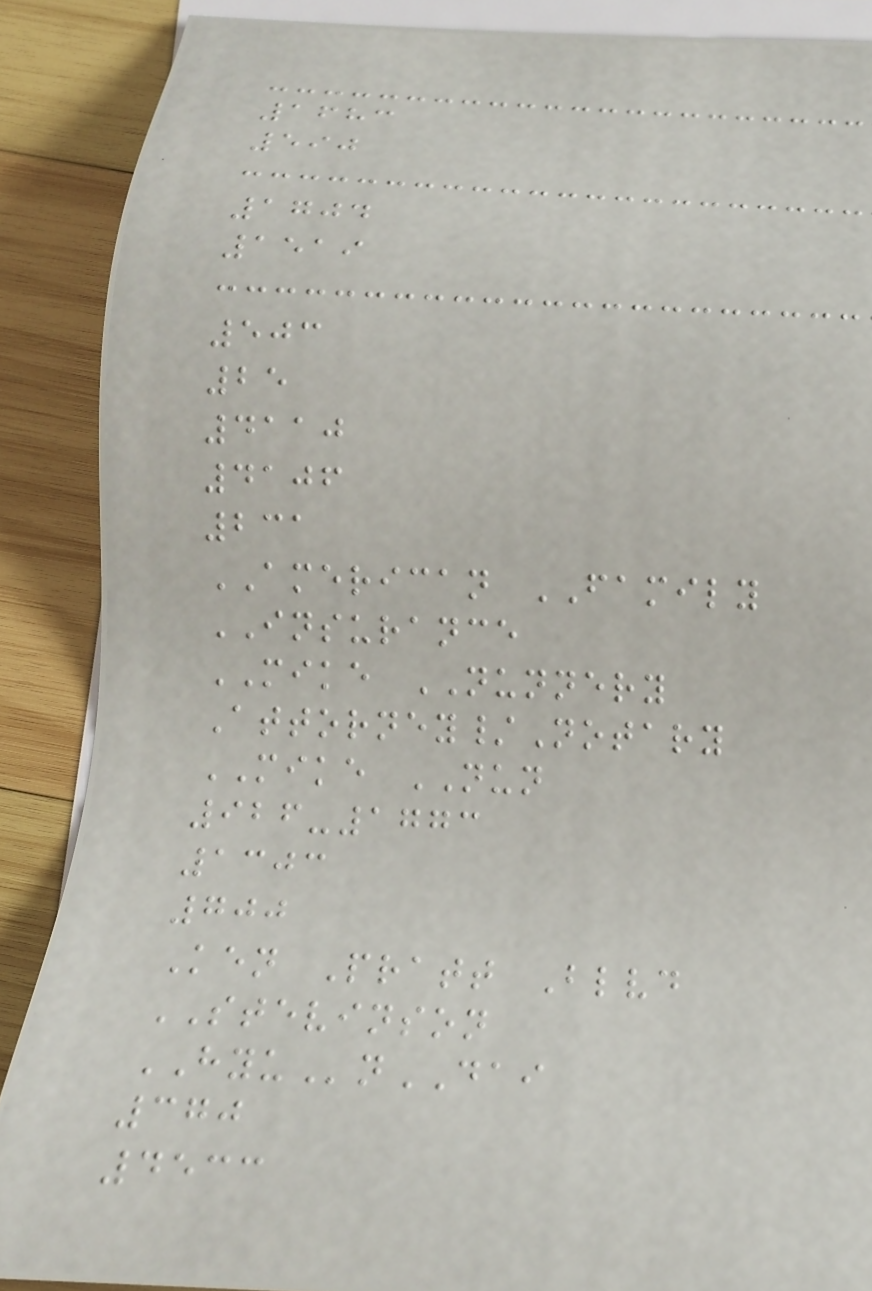1683
590
1704
1519
503
25
4110
4106
231
AMERICAN FAMILY
INSURANCE
MIKE NUNNERY
Attorney/Notary
MIKE NUN
926-1773
1303
700
Ken Pratt Blvd
STEVINSON
HYUnDAI
370
4533
